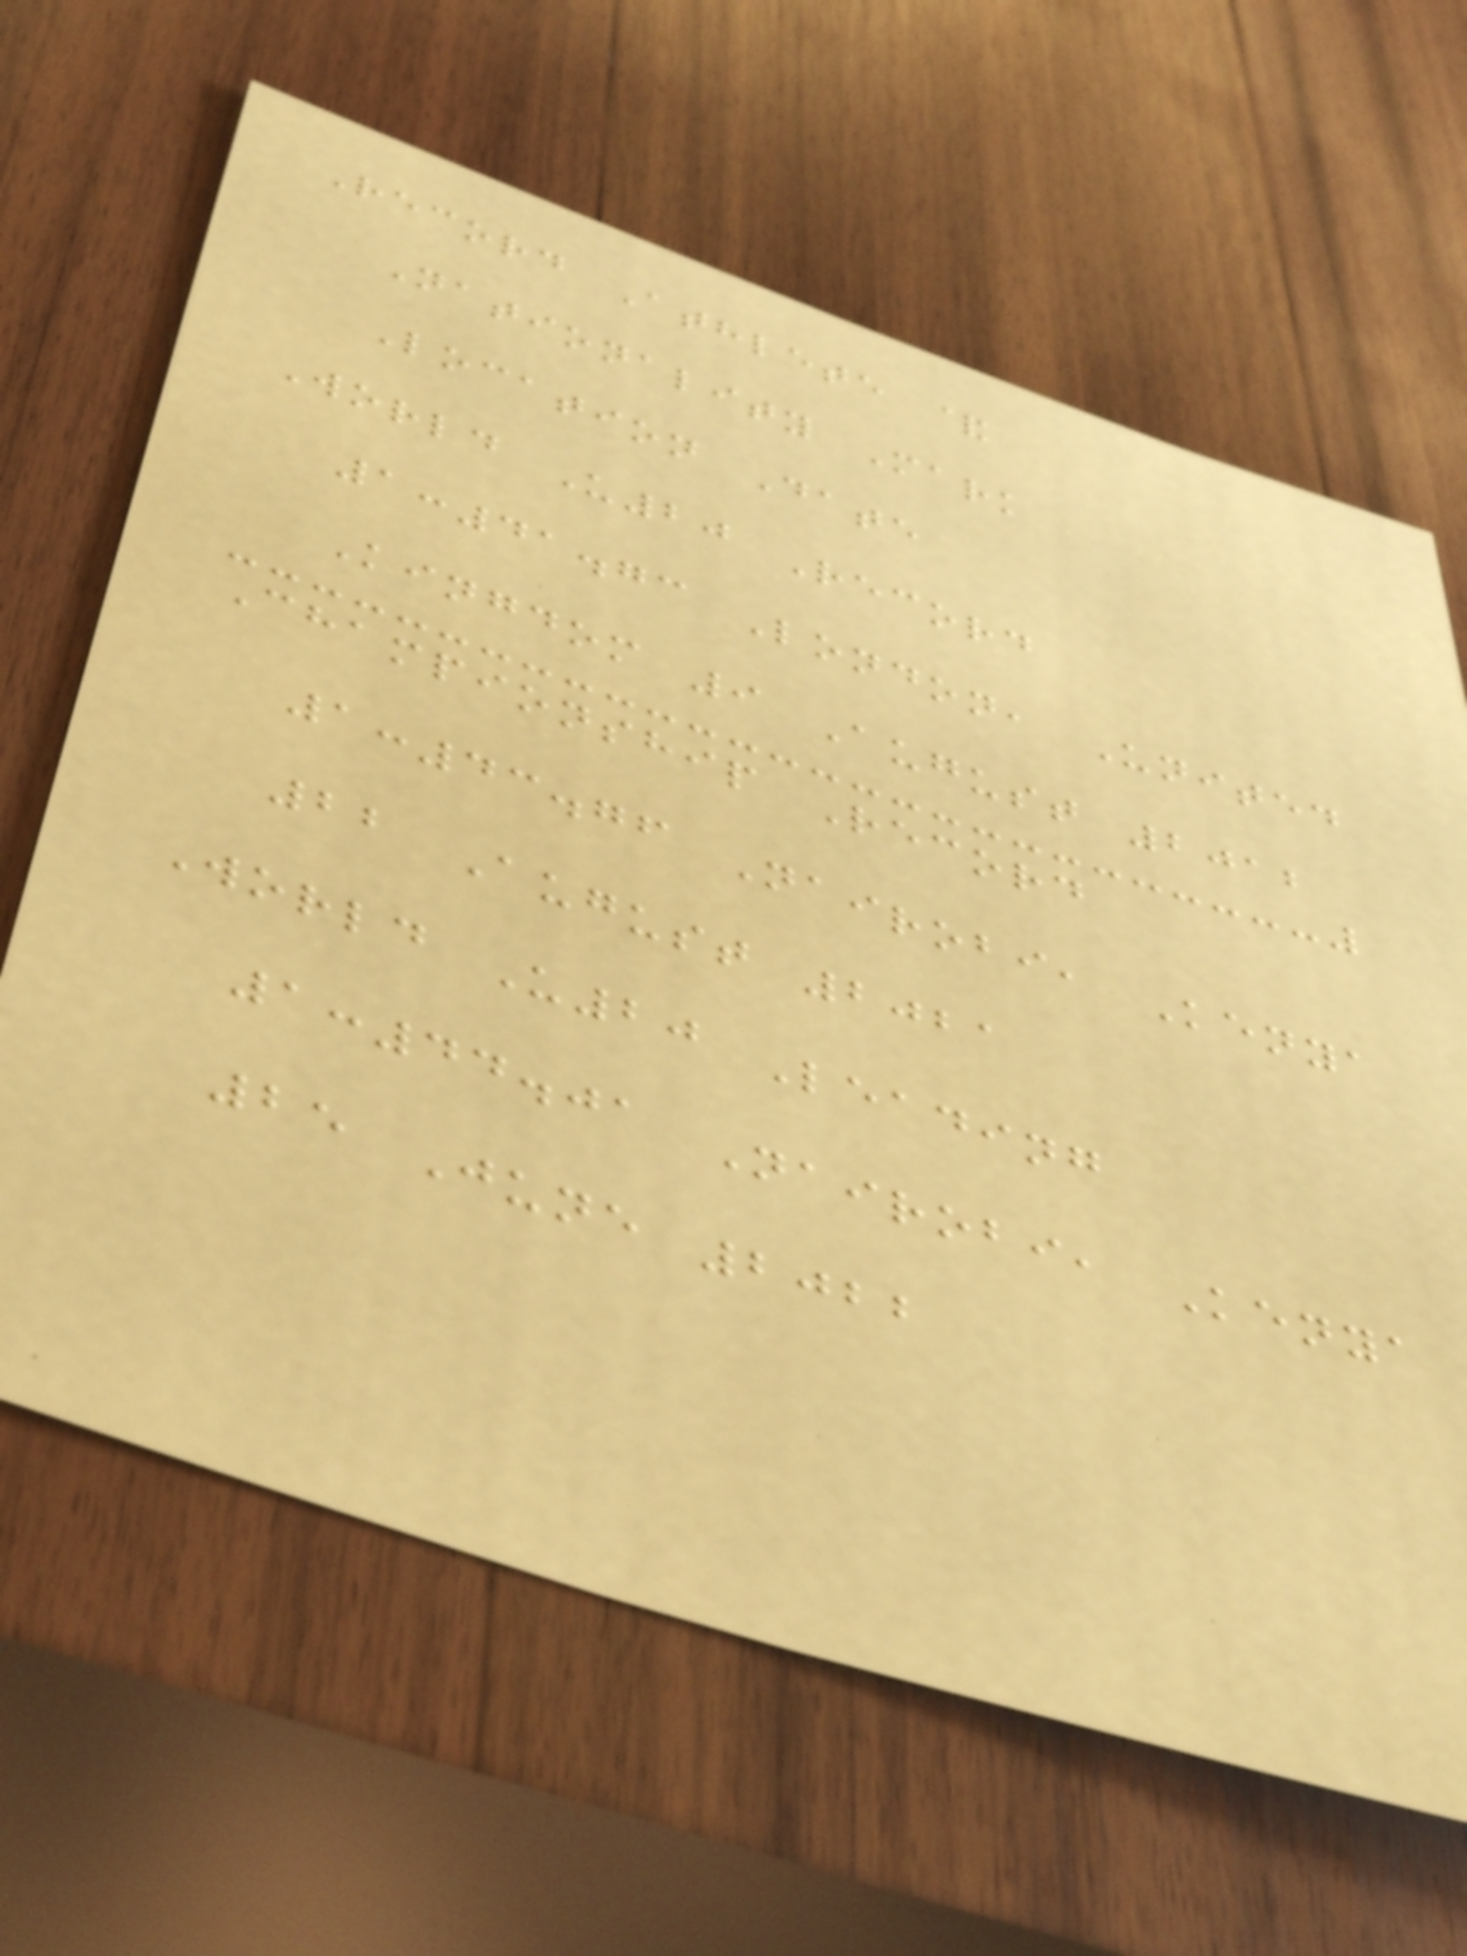Record Athlete &
Nationality Mark
Location Date
World U20 Record
1:41.73 London, United
Kingdom 9 August 2012
Championship Record
1:43.76 Nairobi, Kenya
22 August 2021
World U20 Leading
1:44.01 Nairobi, Kenya
25 June 2022
